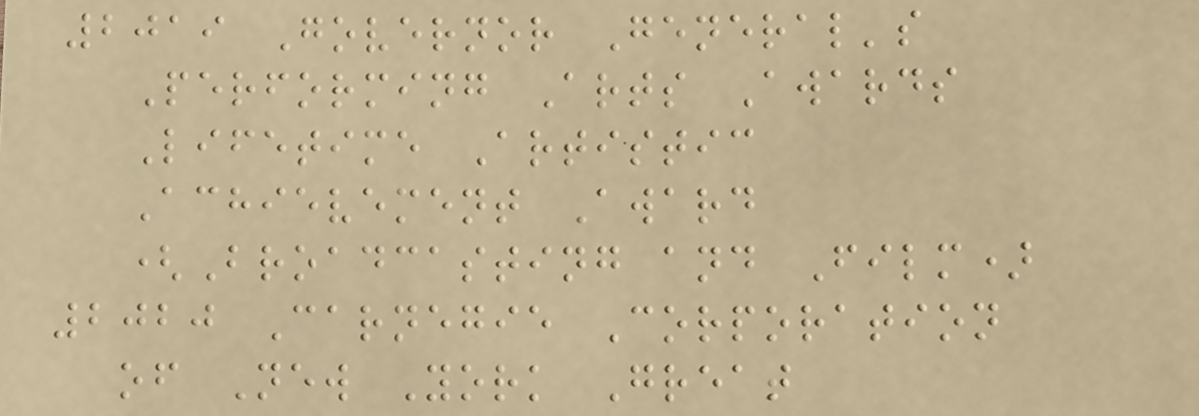2019 Governor General's
Performing Arts Awards
Lifetime Artistic
Achievement Award
(Broadcasting and Film)
2020 Carnegie Corporation
of New York Great
